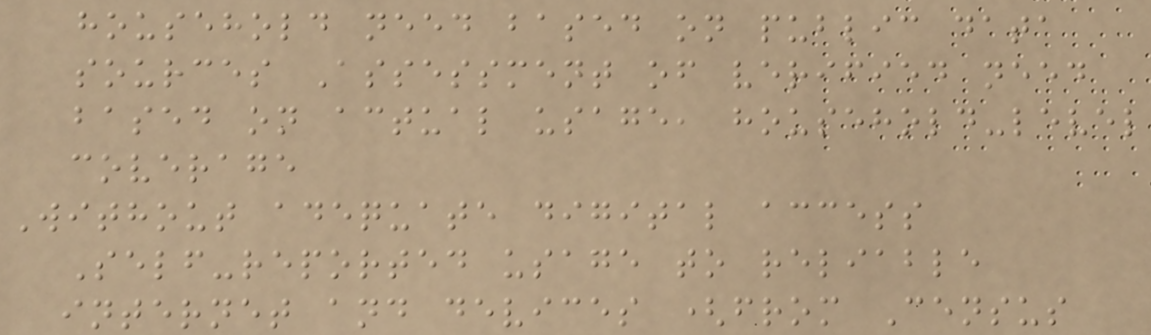household need based on public data
sources Assessment of verified need
based on actual usage, household-level
coverage
Without adequate digital access
Self-reported usage to reliable
internet and devices (from Census
